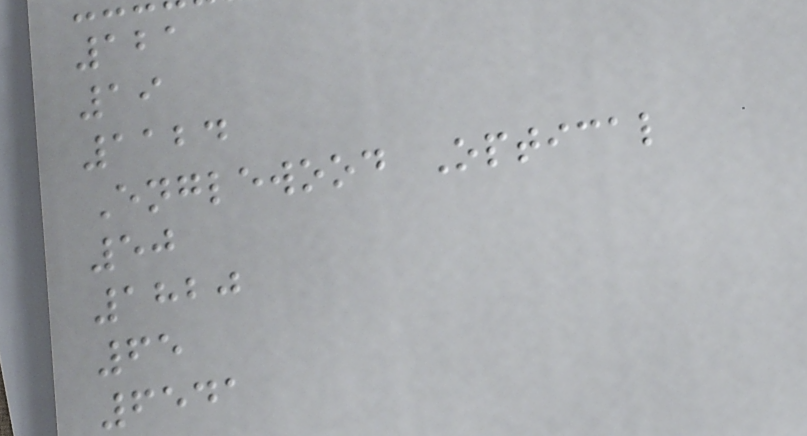121
19
1124
Englewood Optical
50
1820
65
6541
